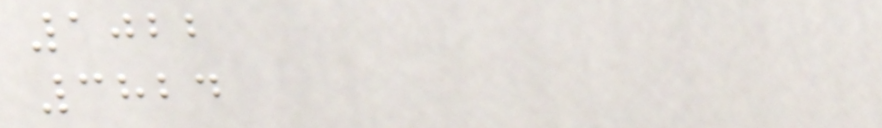1022
3824
